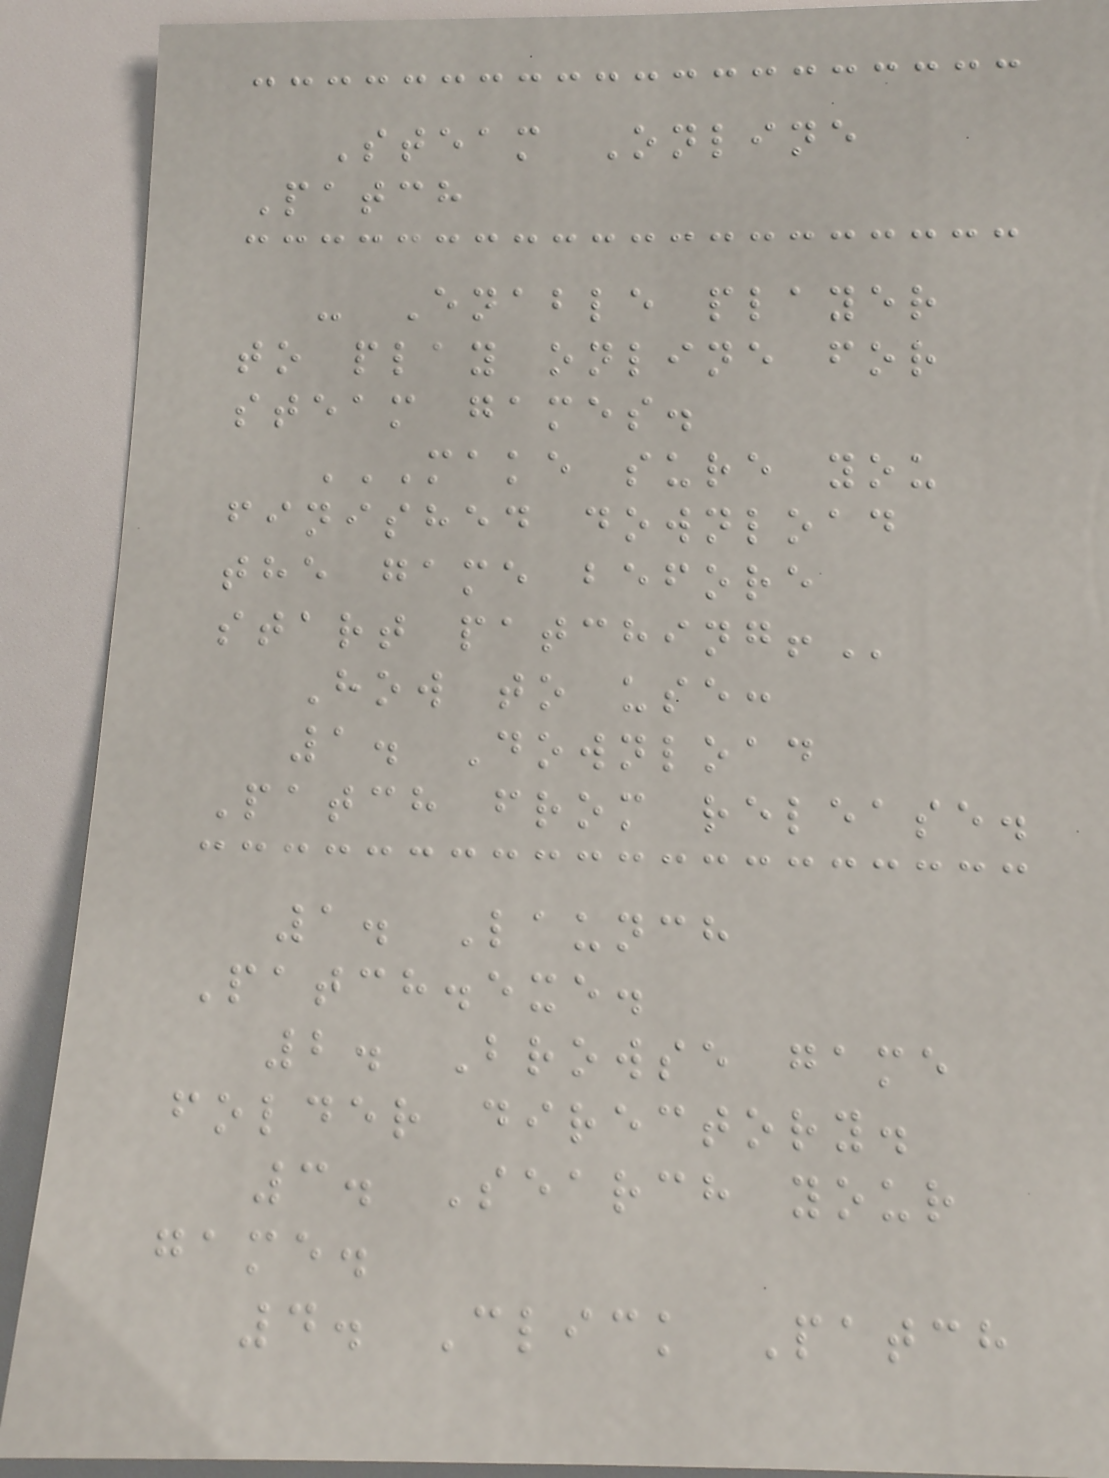Steam Online
Patch
- Enable player
to play online for
steam games.
MAKE SURE YOU
FINISHED DOWNLOAD
THE GAME BEFORE
START PATCHING!
How to use:
1. Download
Patch from release.
1. Launch
Patch.exe.
2. Browse game
folder directory.
3. Search your
game.
4. Click Patch
